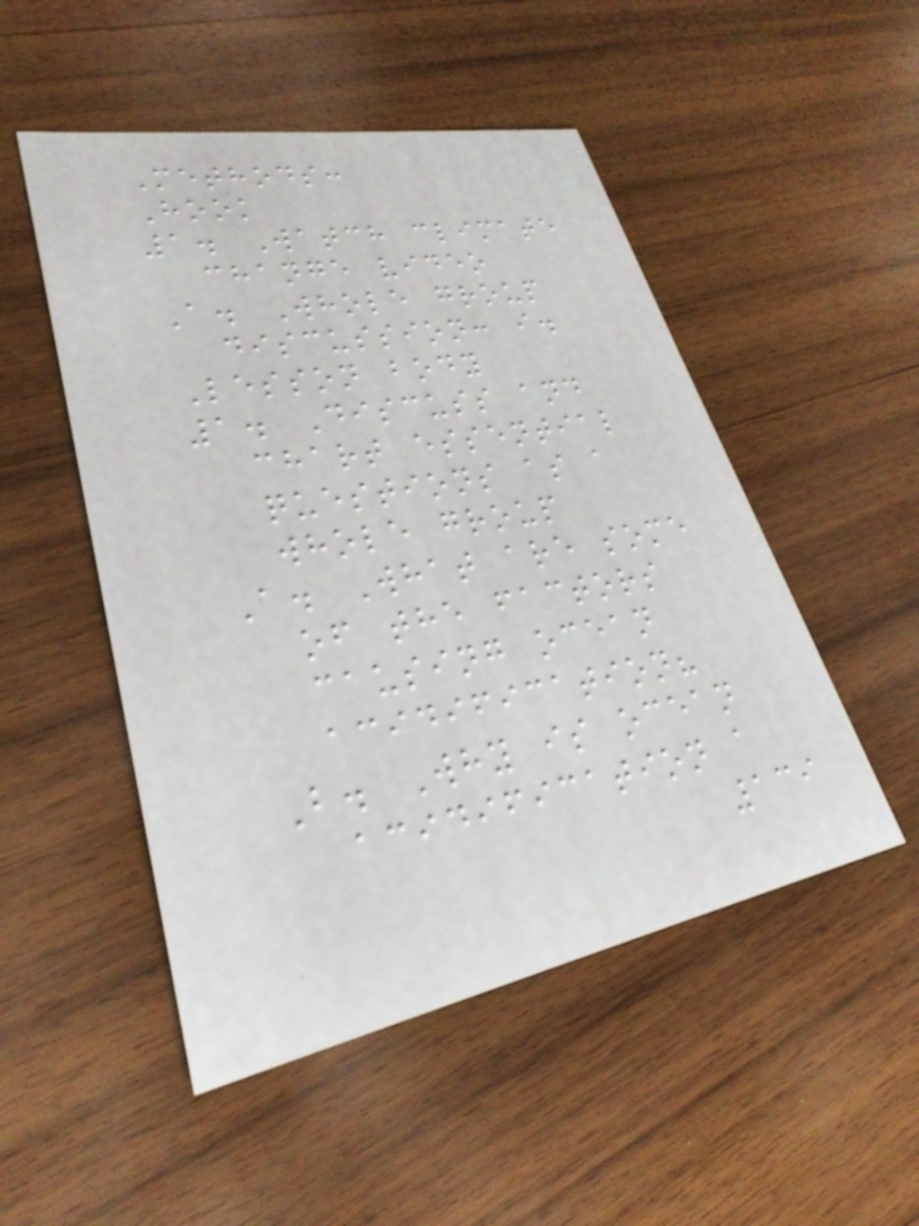Methods:
Hook
1. Watch climate
change video
A. Whole group
discussion: i.
Lesson body
1. Discuss and
chart essential
questions as a
whole group
A. What are some
of the factors
causing ocean
acidification?
B. Why is ocean
acidification a
139
